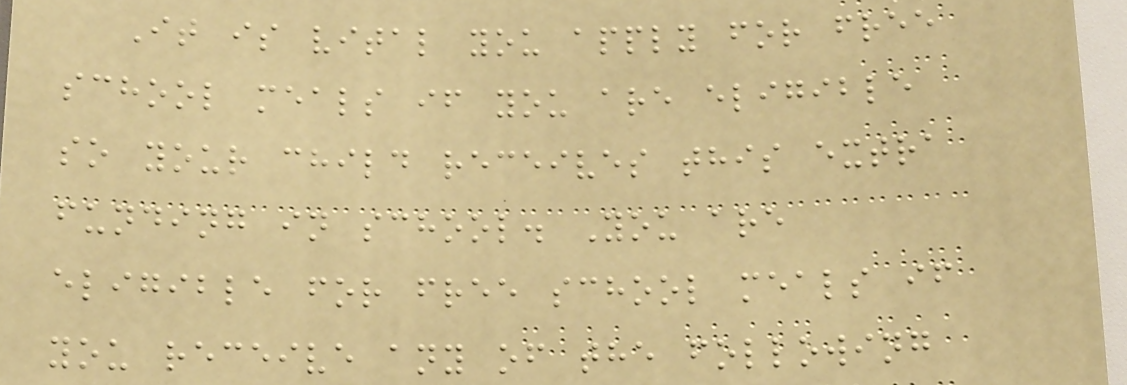It is vital you apply for free
school meals if you are eligible
so your child receives this extra
funding in school. You are
eligible for free school meals if
you receive any of the following
